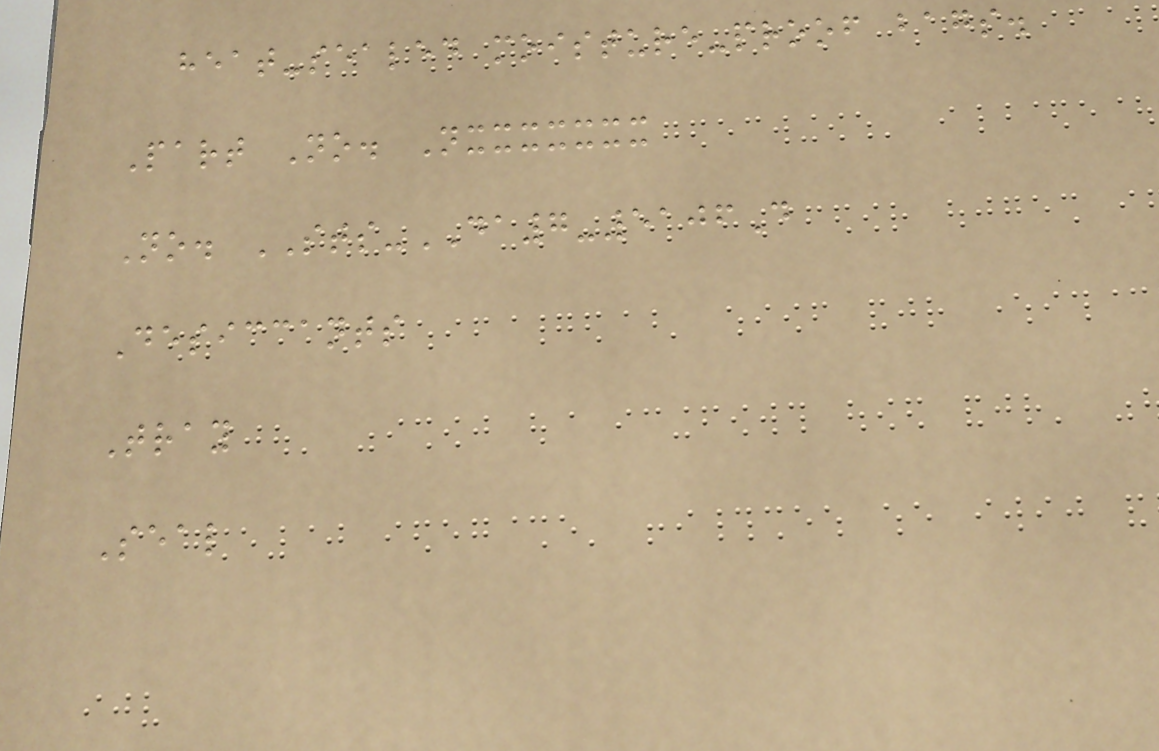heat-sealed moisture-proof bags.
Part No. Nxxxxxxx
No. STS-DA7-5106D
Desiccants
Tray
Seal
